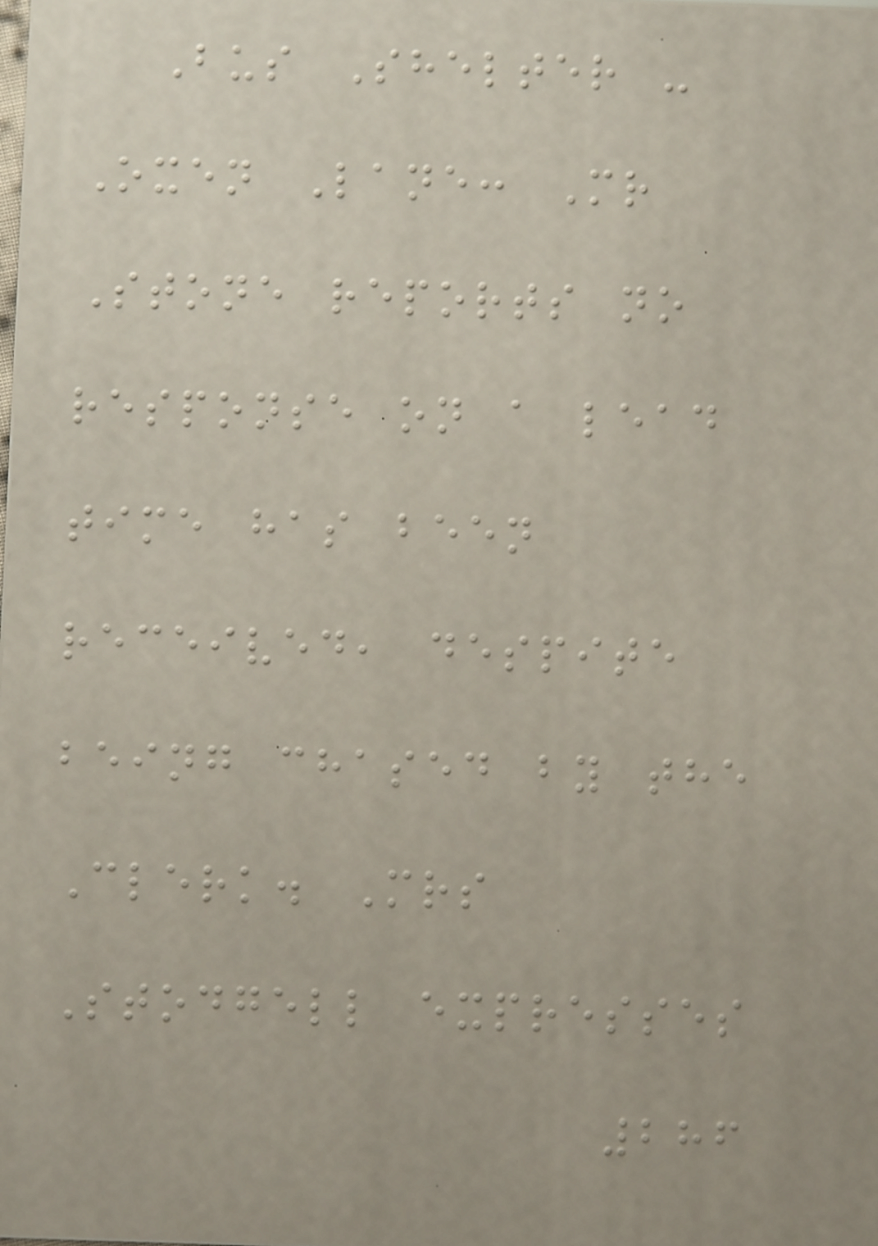Bus Shelter -
Oxen Lane: Mr
Stone reports no
response on a lead
time has been
received, despite
being chased by the
Clerk. Mrs
Stodgell expresses
286
